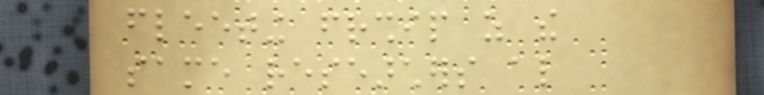fleeting friendship as the
same researchers also
